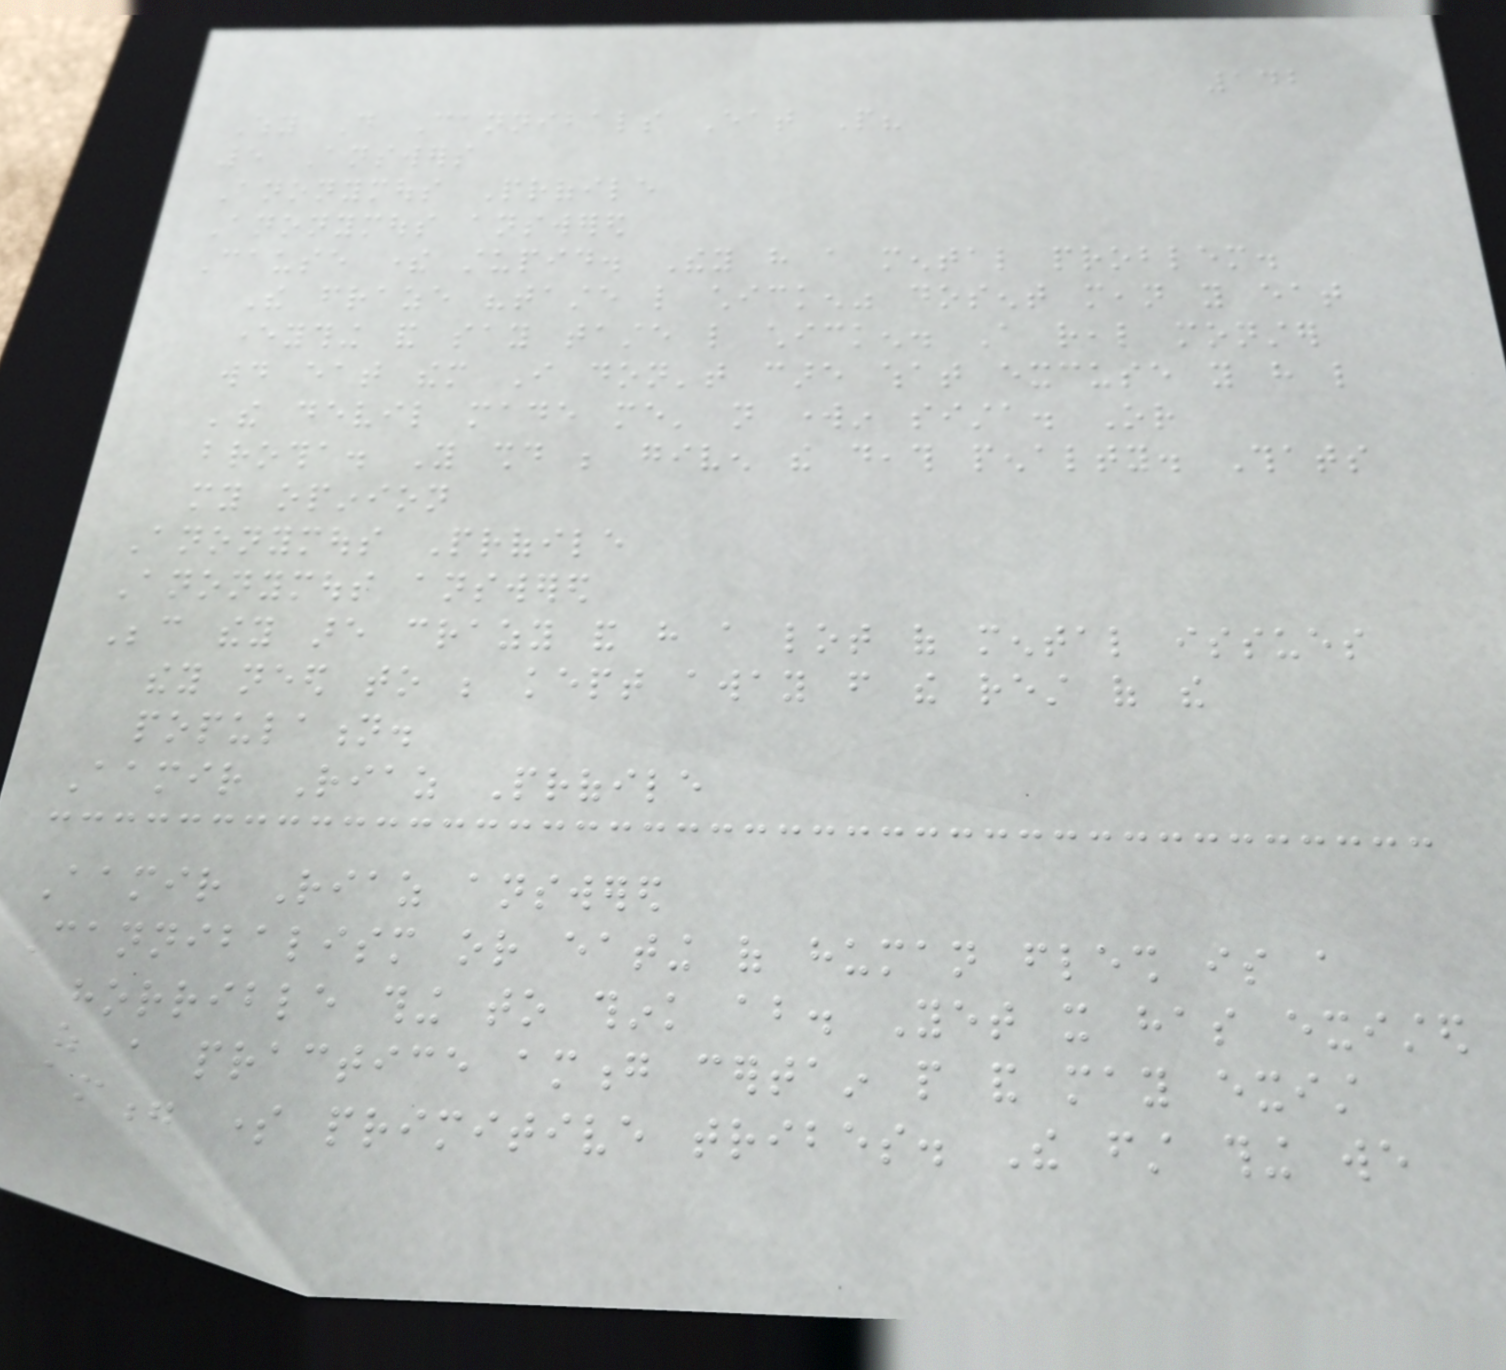142
Why Do Cannibals Eat People?
5 Answers
Anonymous Profile
Anonymous answered
Cause there stupid. They have a mental problem.
The fraze "taste like chicken" dosent mean you eat
everything and say taste like chicken. A real monster
would eat them I don't care what excuse you have like
'the devil made me' not workin sista. Or
brotha. You should be given the death penalty. Thats
my opinion
Anonymous Profile
Anonymous answered
Because they are crazy and have a lot of mental issues
they need to be kept away from the rest of the
population.
Aamir Riaz Profile
Aamir Riaz answered
Cannibalism or eating of human flesh is a
horrible thing to think about. Yet it has existed
as a practice among certain people and may exist
among some primitive tribes. The first thing we
